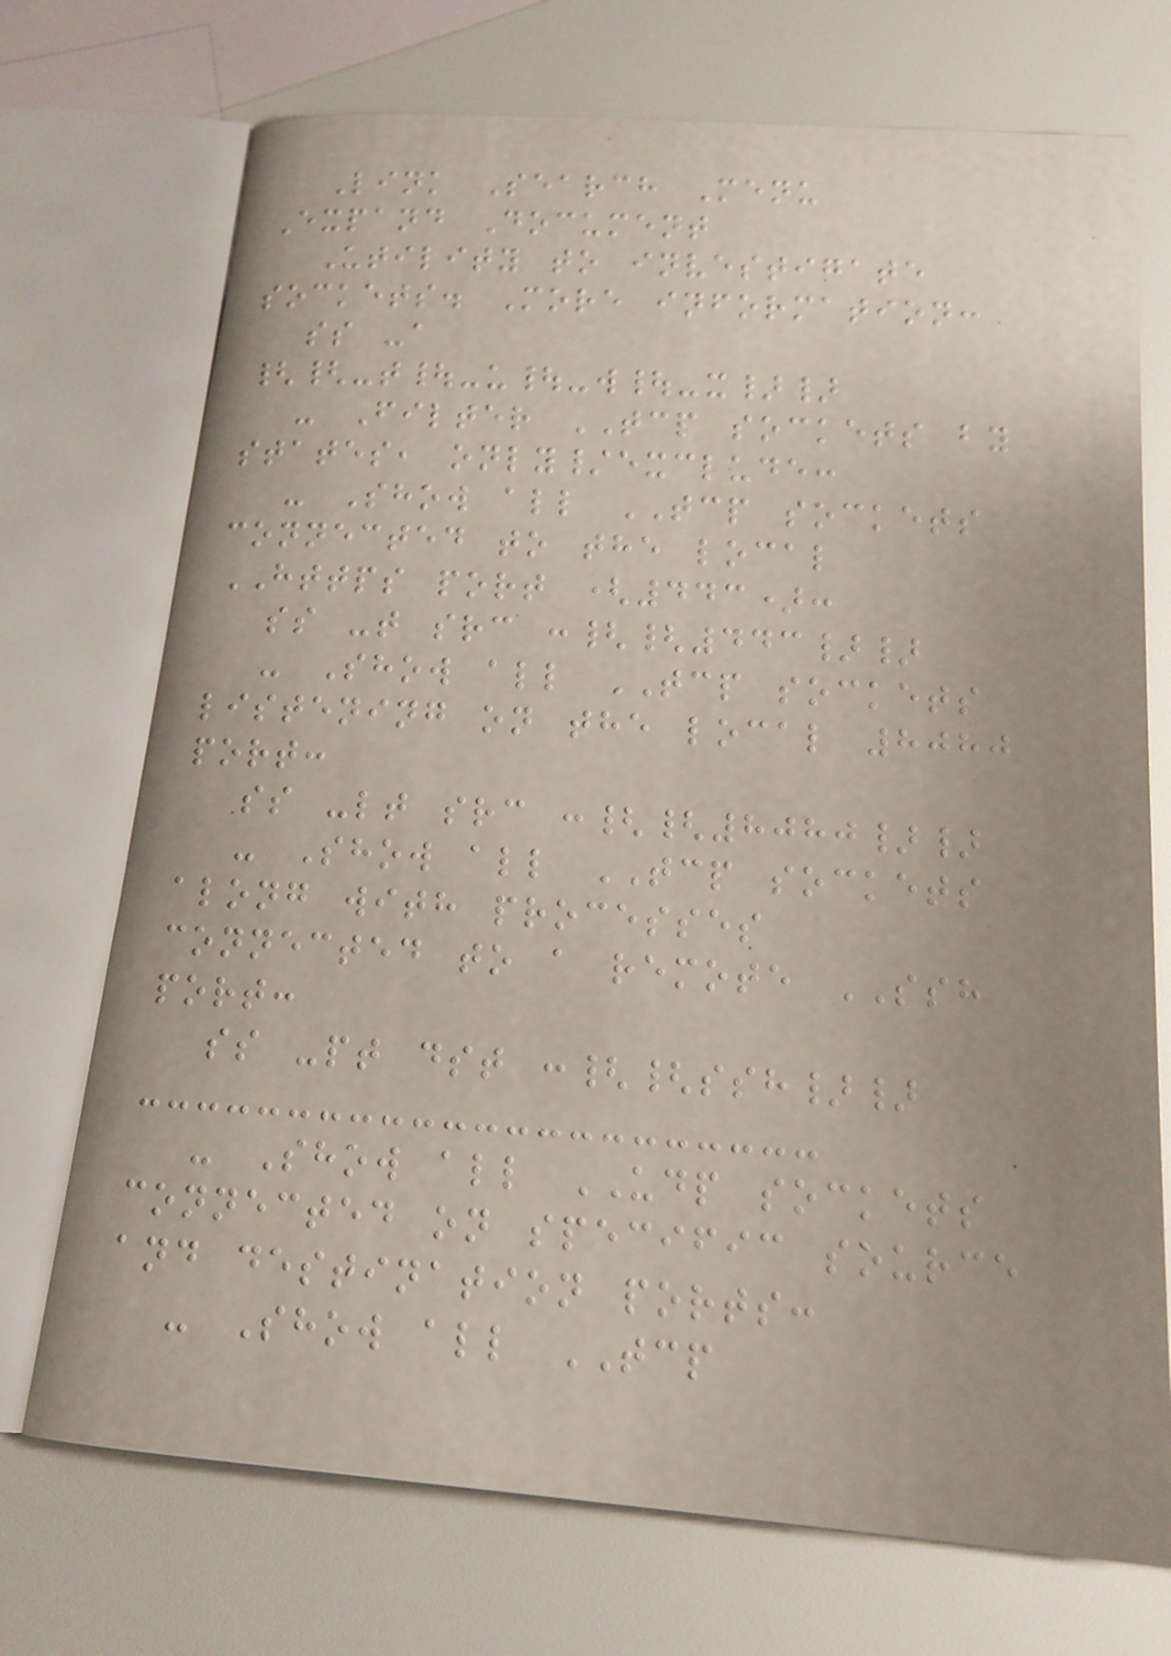Link Search Menu
Expand Document
Utility to investigate
sockets. More information:
ss -a
{{-t|-u|-w|-x}}
- Filter TCP sockets by
states, only/exclude:
- Show all TCP sockets
connected to the local
HTTPS port (443):
ss -t src :{{443}}
- Show all TCP sockets
listening on the local 8080
port:
ss -lt src :{{8080}}
- Show all TCP sockets
along with processes
connected to a remote SSH
port:
ss -pt dst :{{ssh}}
- Show all UDP sockets
connected on specific source
and destination ports:
- Show all TCP
